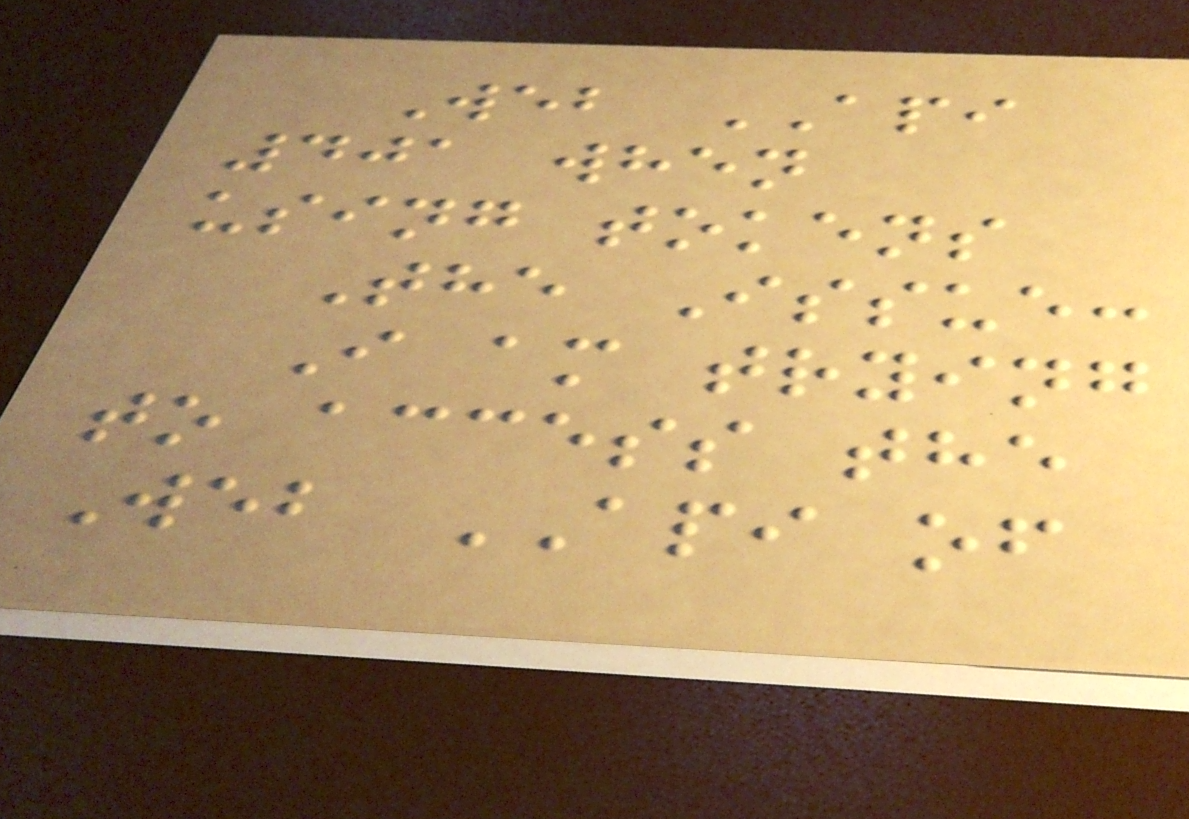Web API
401 when
using tokens
The Issue:
I am trying
to access the
Web API of
